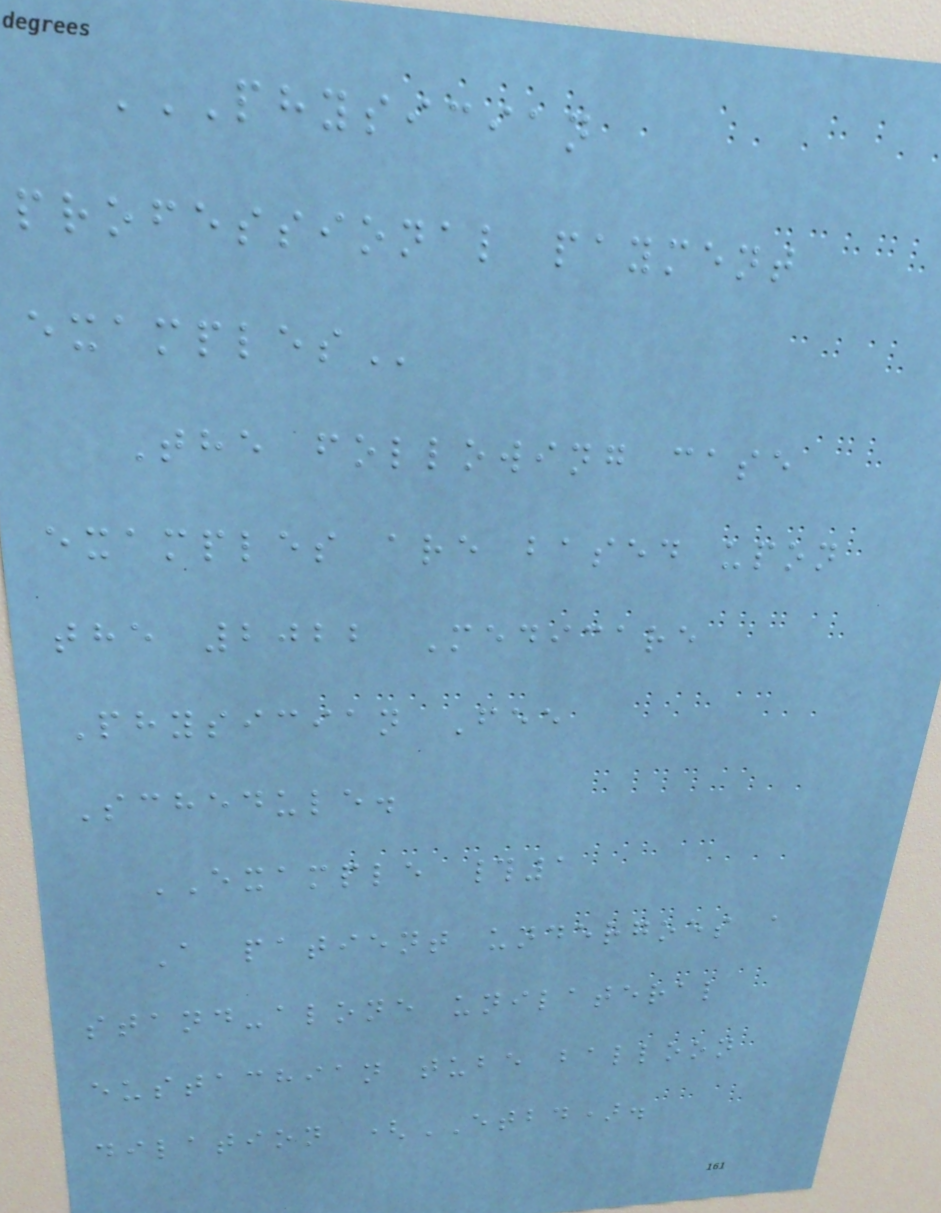PHYSICIAN
PROFESSIONAL PAYMENT
EXAMPLES
The following case
examples are based upon
the 2022 Medicare
Physician Fee
Schedule.
EXAMPLE #1
A patient undergoes a
stand-alone unilateral
eustachian tube balloon
dilation (ETBD).
